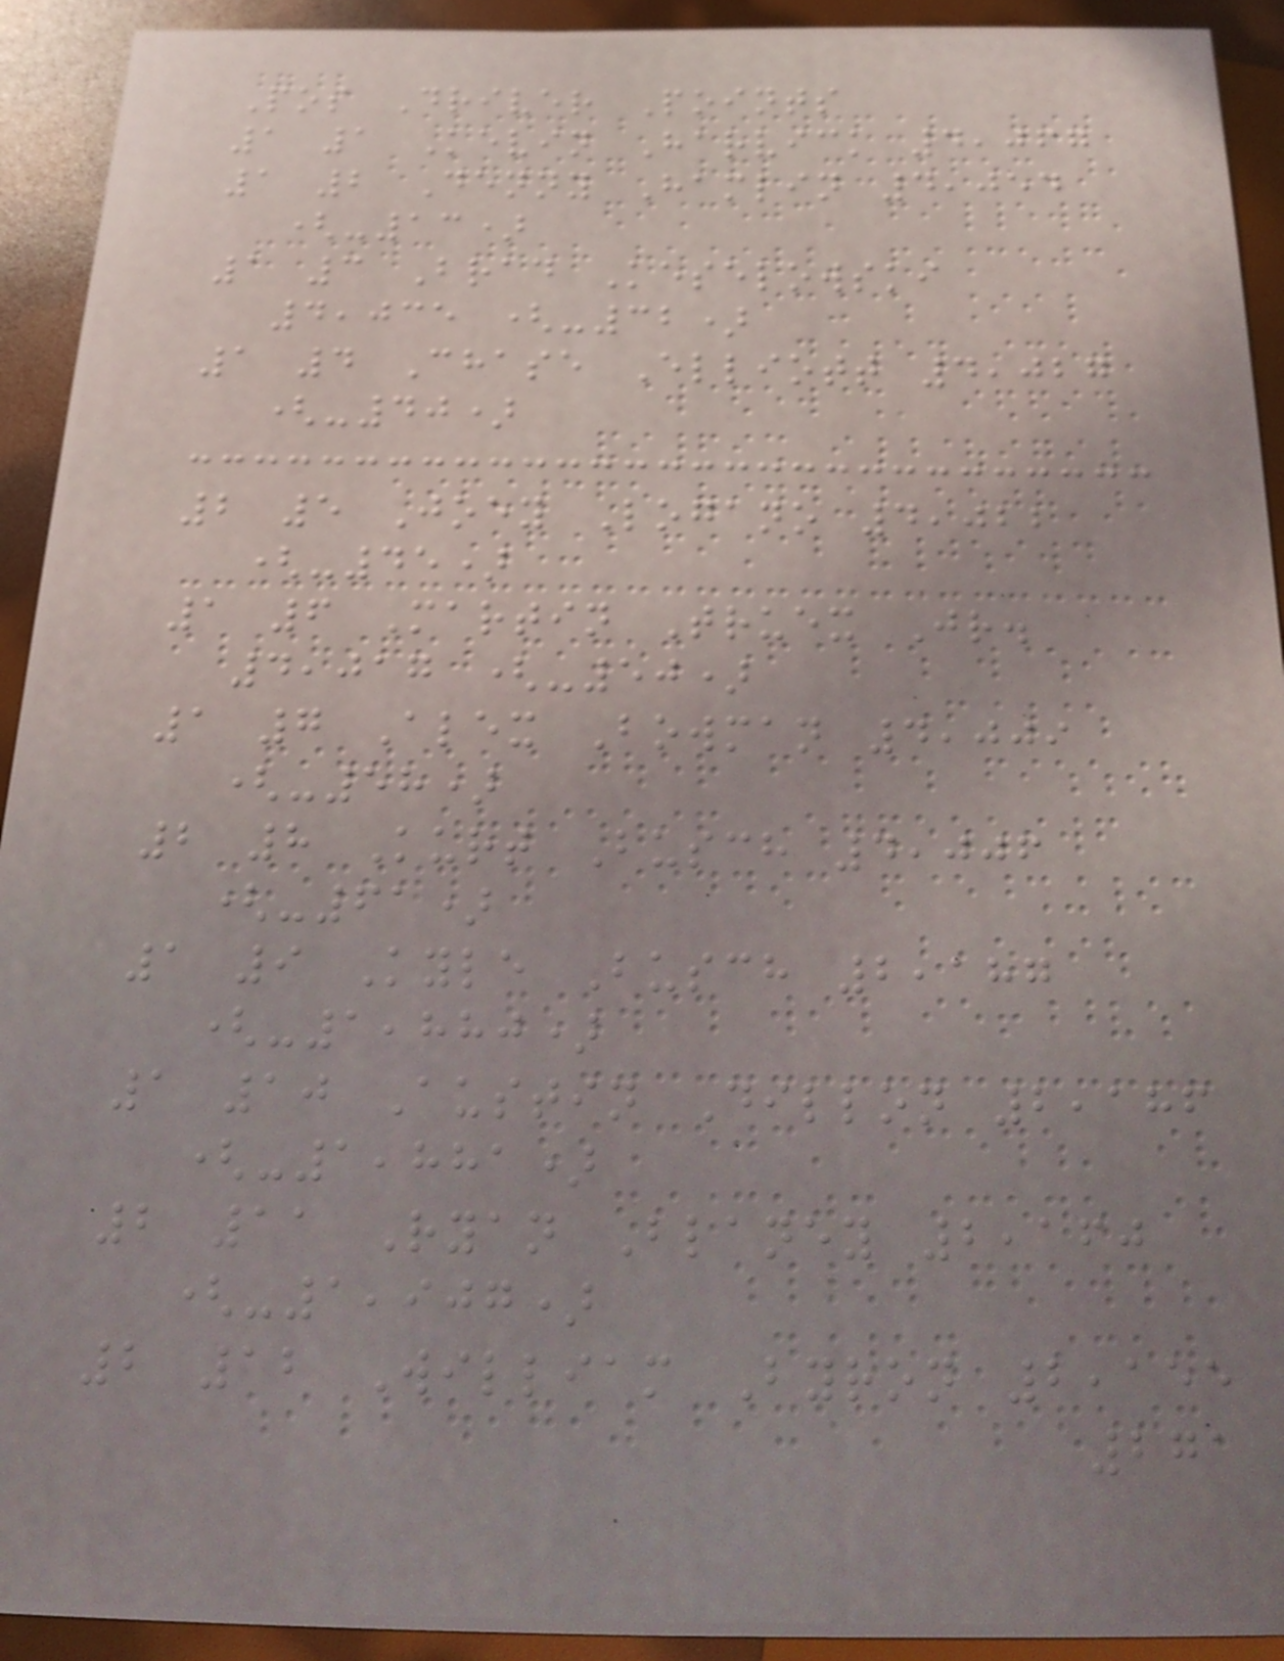Pos Driver Points
1 1 Kevin Harvick 4,067
1 2 Denny Hamlin 4,054
(-13)
1 3 Brad Keselowski
4,035 (-32)
1 4 Chase Elliott 4,027
(-40)
2 5 Joey Logano 4,022
(-45)
1 6 Martin Truex Jr.
4,017 (-50)
1 7 Alex Bowman 4,009
(-58)
2 8 Kurt Busch 4,006
(-61)
1 9 Kyle Busch 2,187
(-1,880)
1 10 Austin Dillon 2,186
(-1,881)
2 11 Ryan Blaney 2,160
(-1,907)
2 12 William Byron 2,155
271
